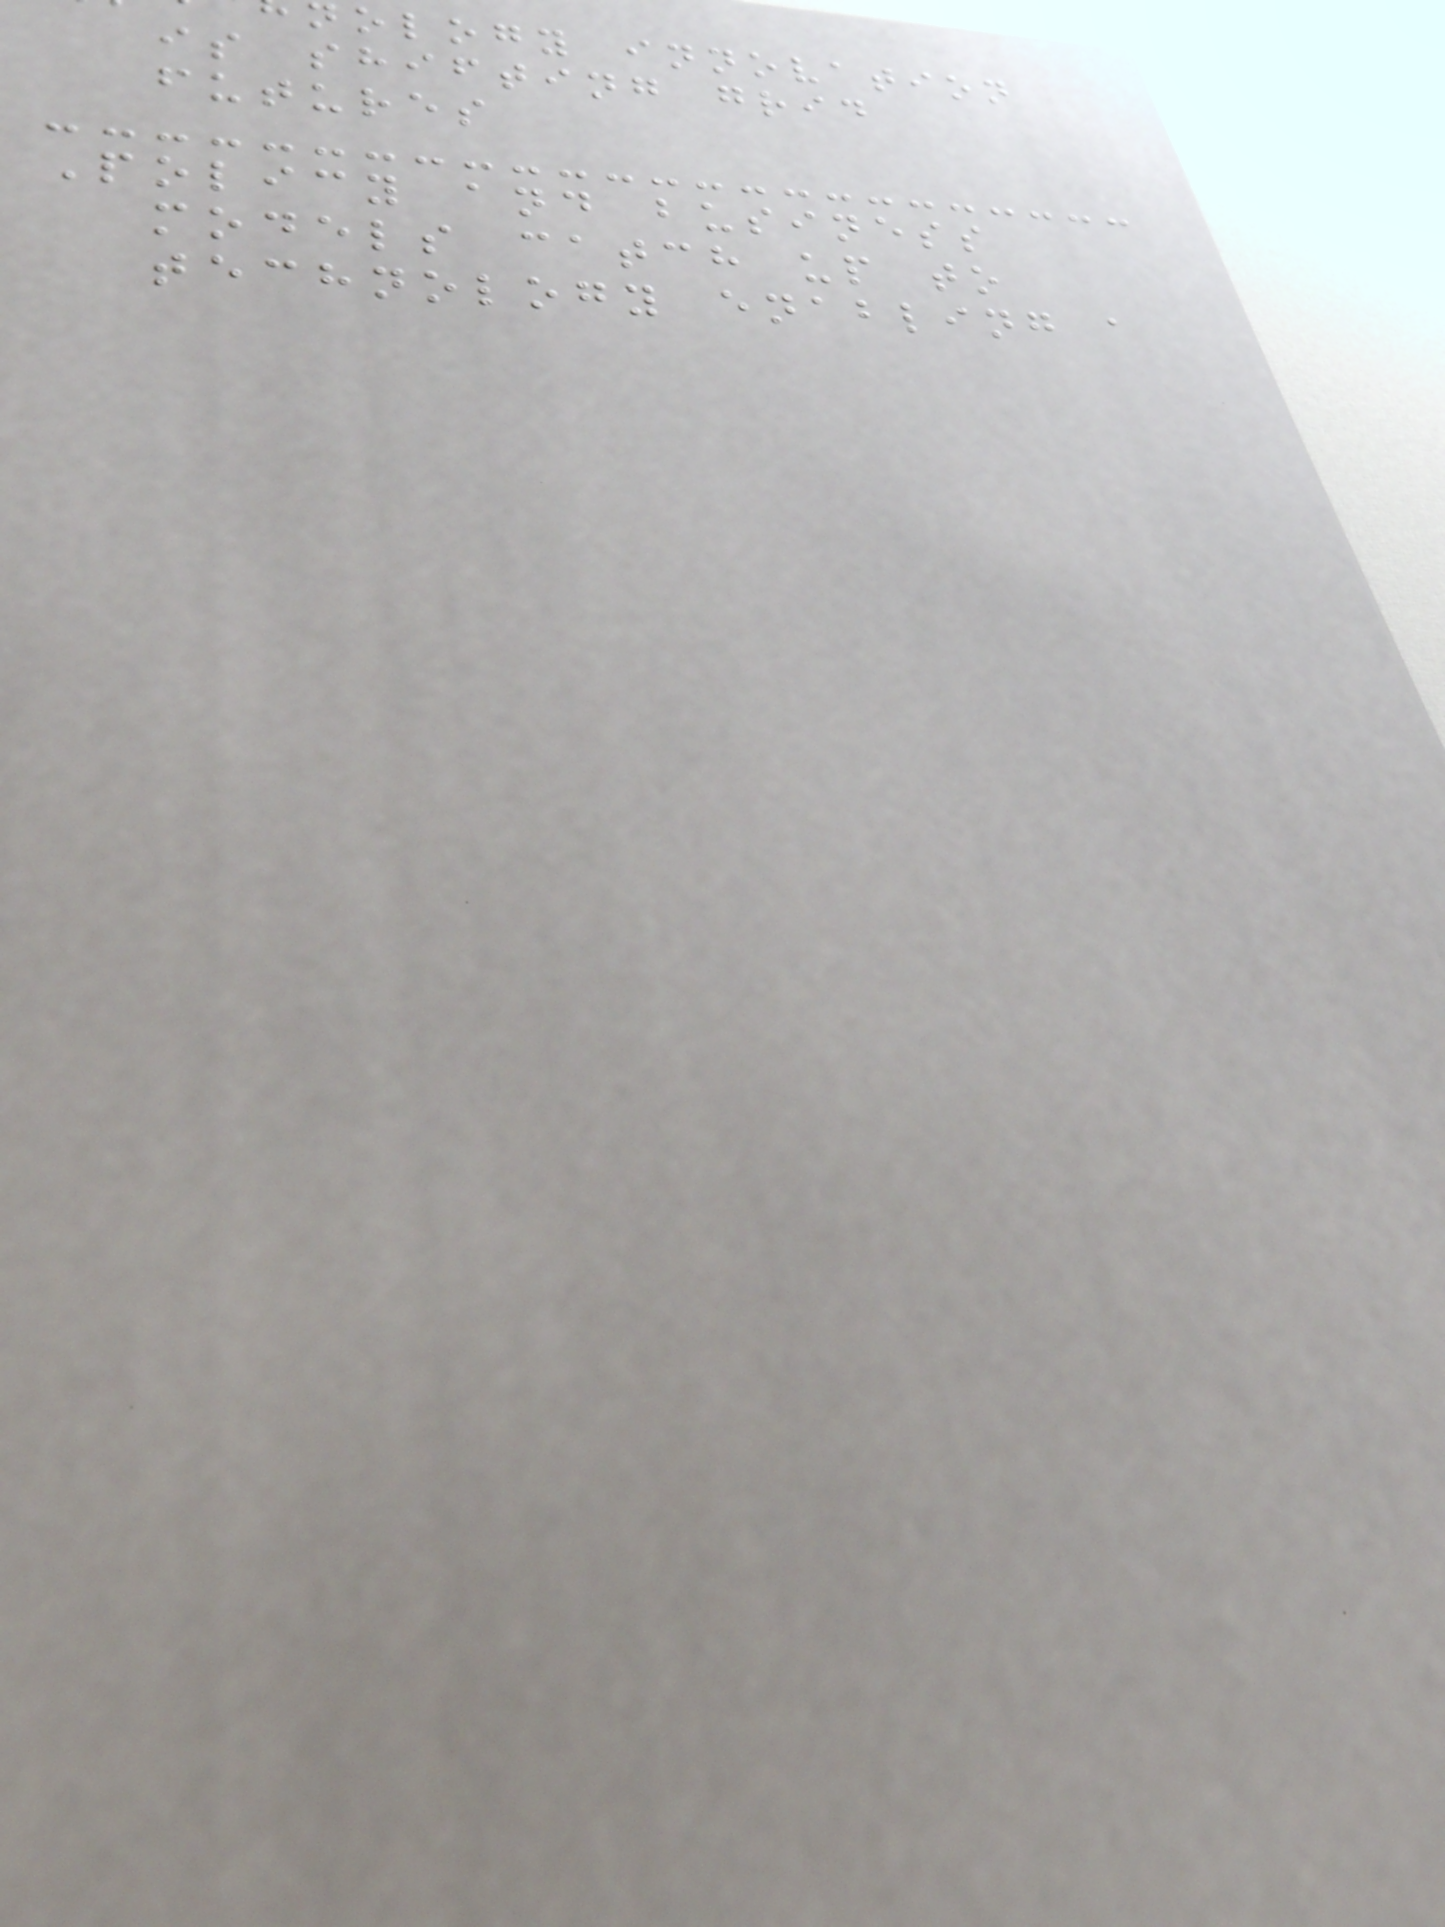ology innovation
is shifting grid
futures
Policy and business
models catch up to
technology enabling a
